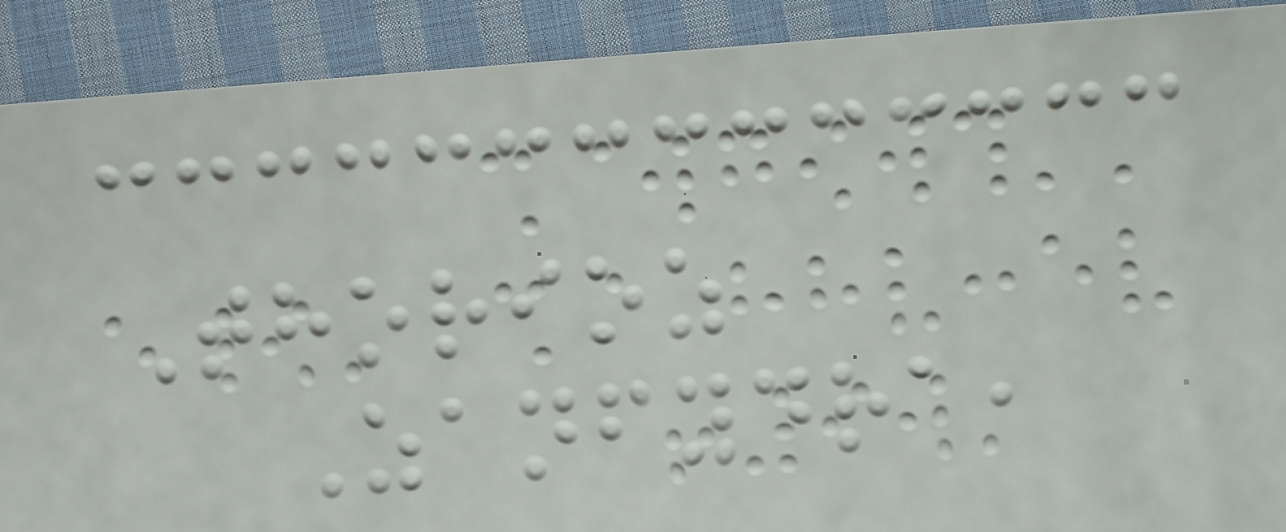Thorioz
Zanfydra,
